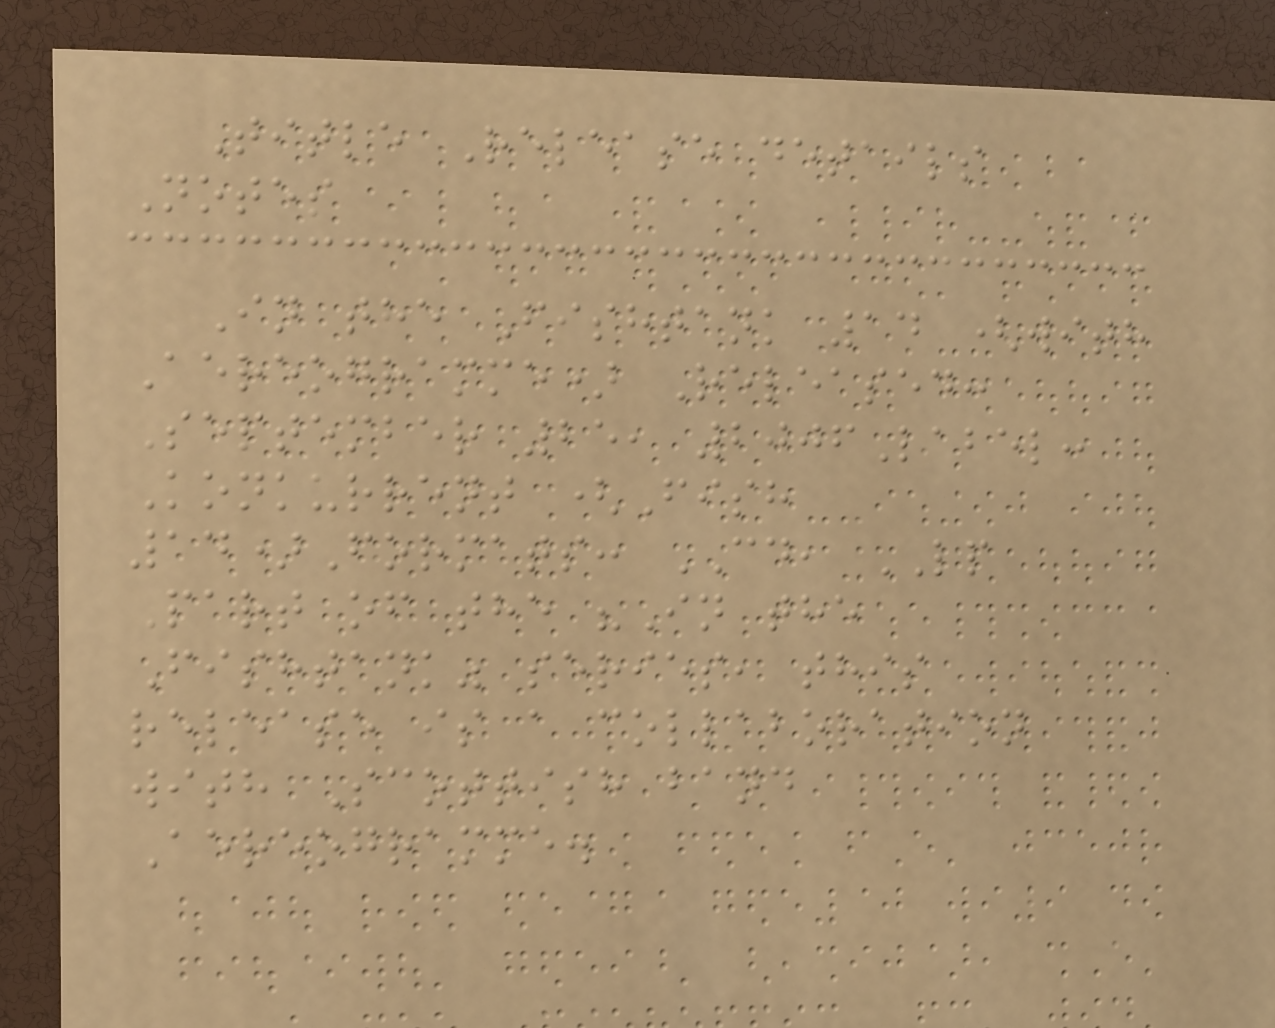Title Release details
Notes
In the Fishtank 14 (with
Aereogramme) Released:
September 25, 2006Label:
Konkurrent (Fish
14)Formats: CD, LP
Part of the "In the
Fishtank" series, this
release is a collaboration
with Scottish band
Aereogramme.
